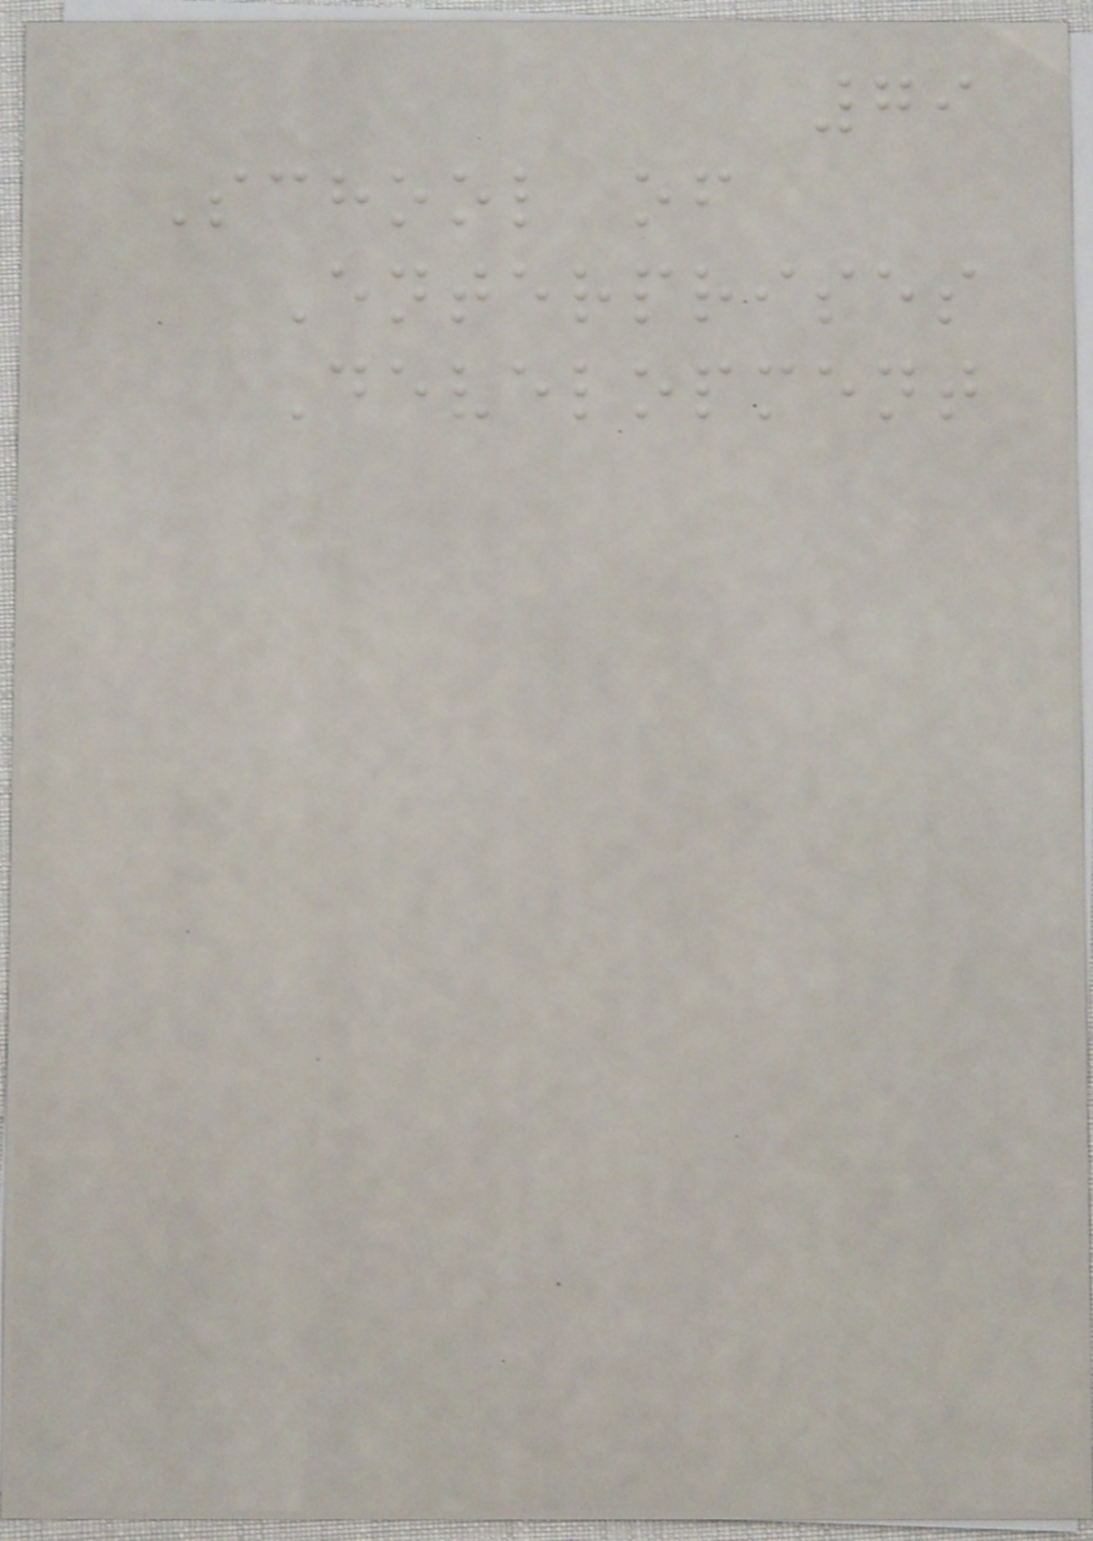79
School of
Enterprises
Development
